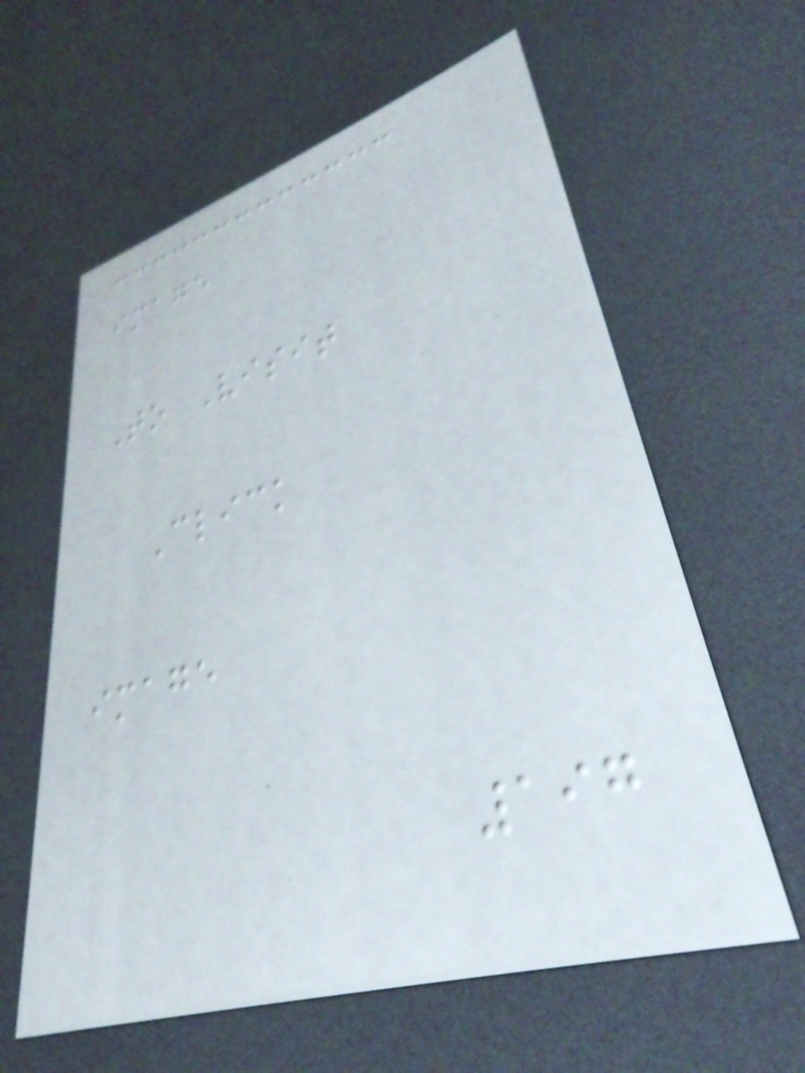image
To Visit
Click
image
197
